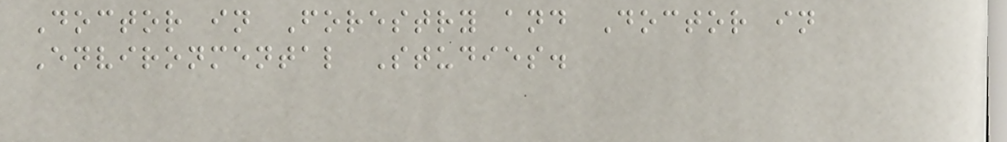Doctor in Forestry and Doctor in
Environmental Studies.
